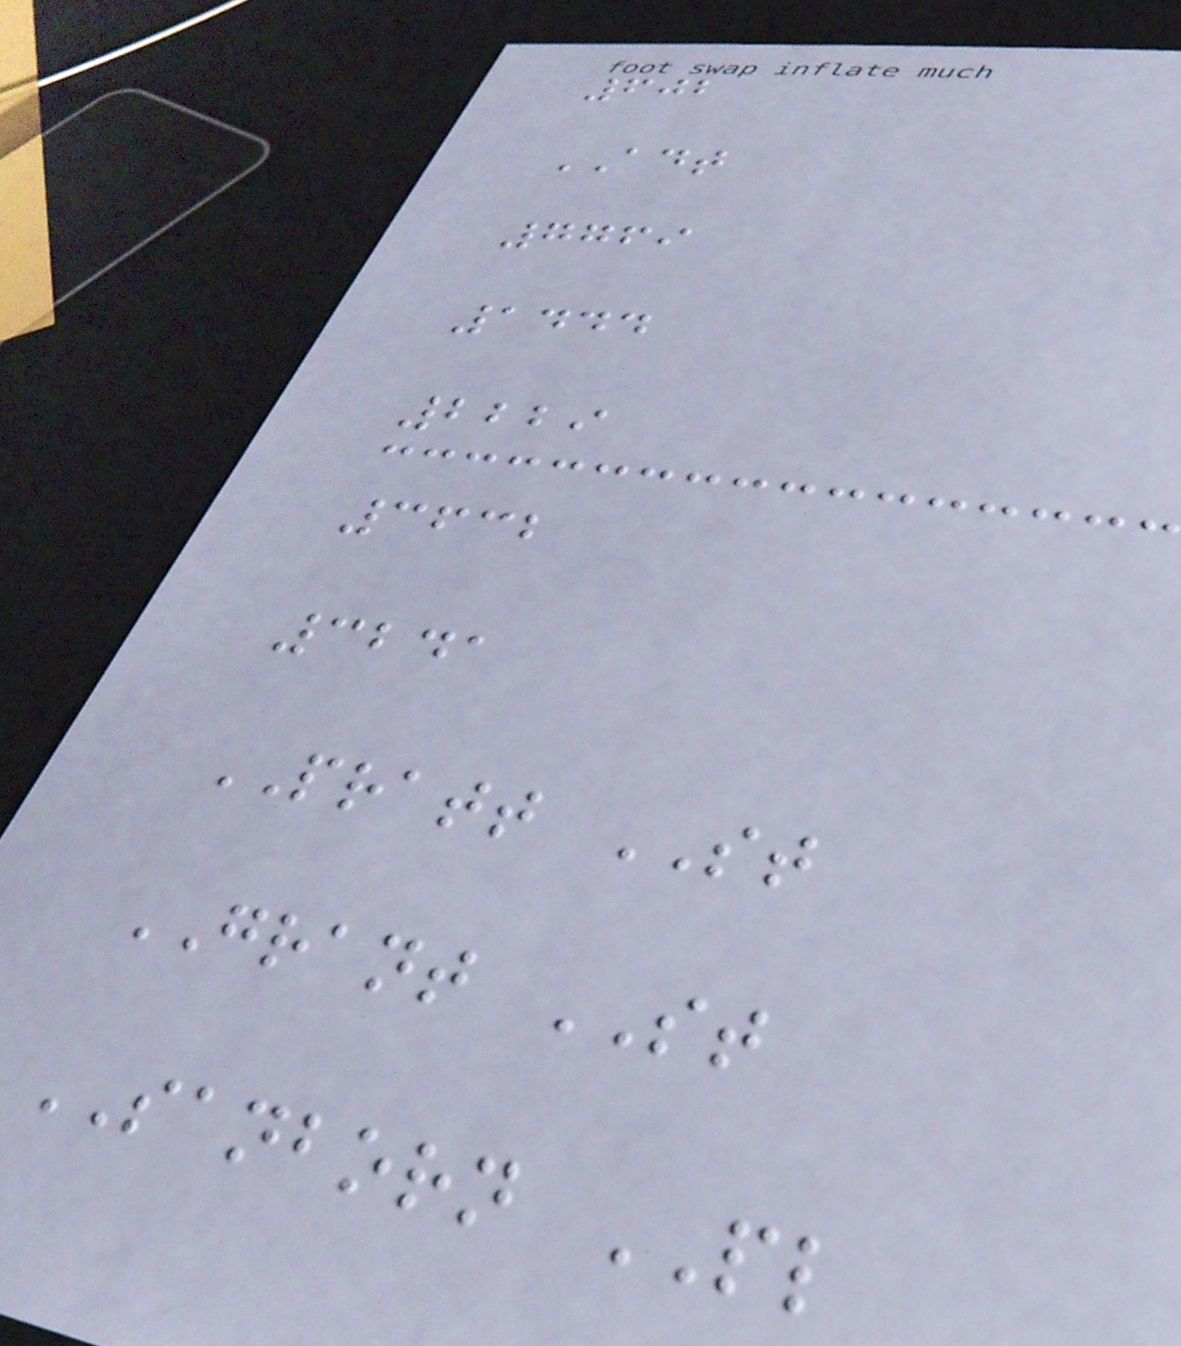602
ADT
7769
1444
2229
3632
3241
PRATT ST
GRANT ST
SANBORN PL
